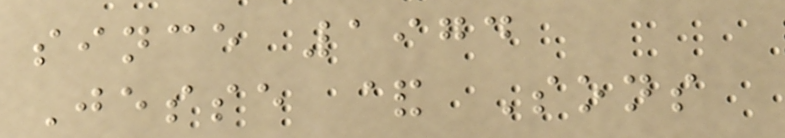since 1974
Jesse & Sons
